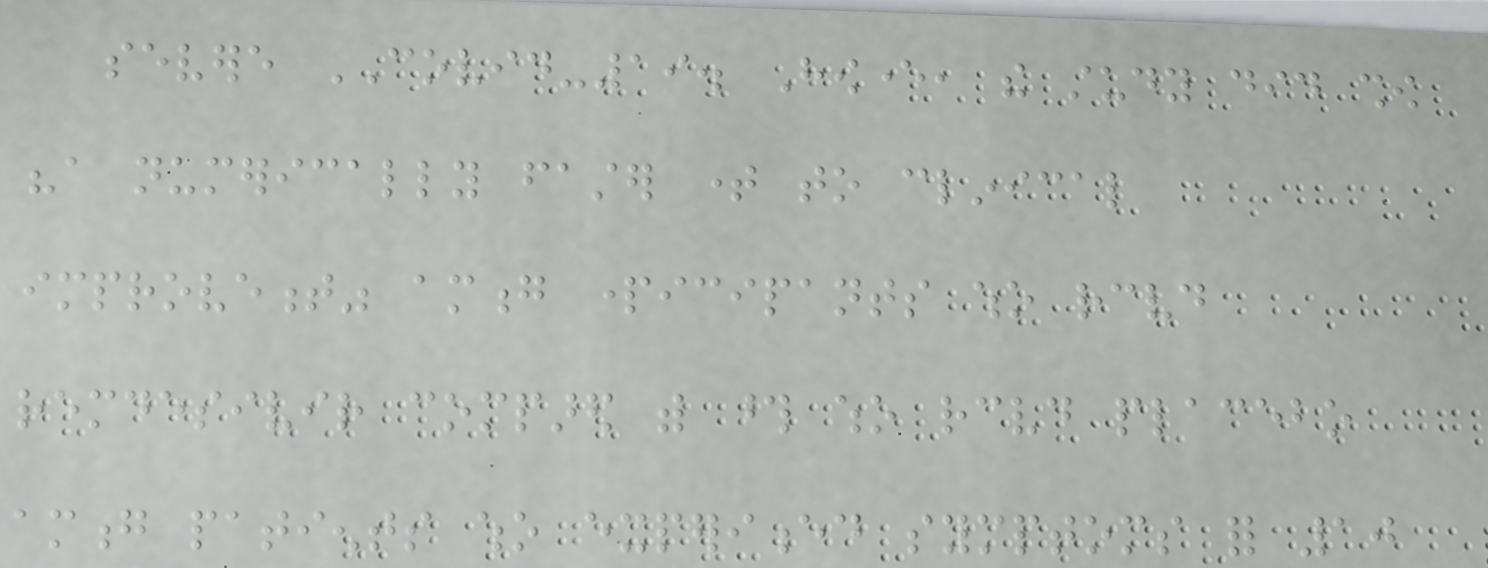severe COVID-19. However, the study did show
"a numerically faster time to clinical
improvement" among participants who received
remdesivir compared with those who received placebo
among patients who experienced symptoms for 10
